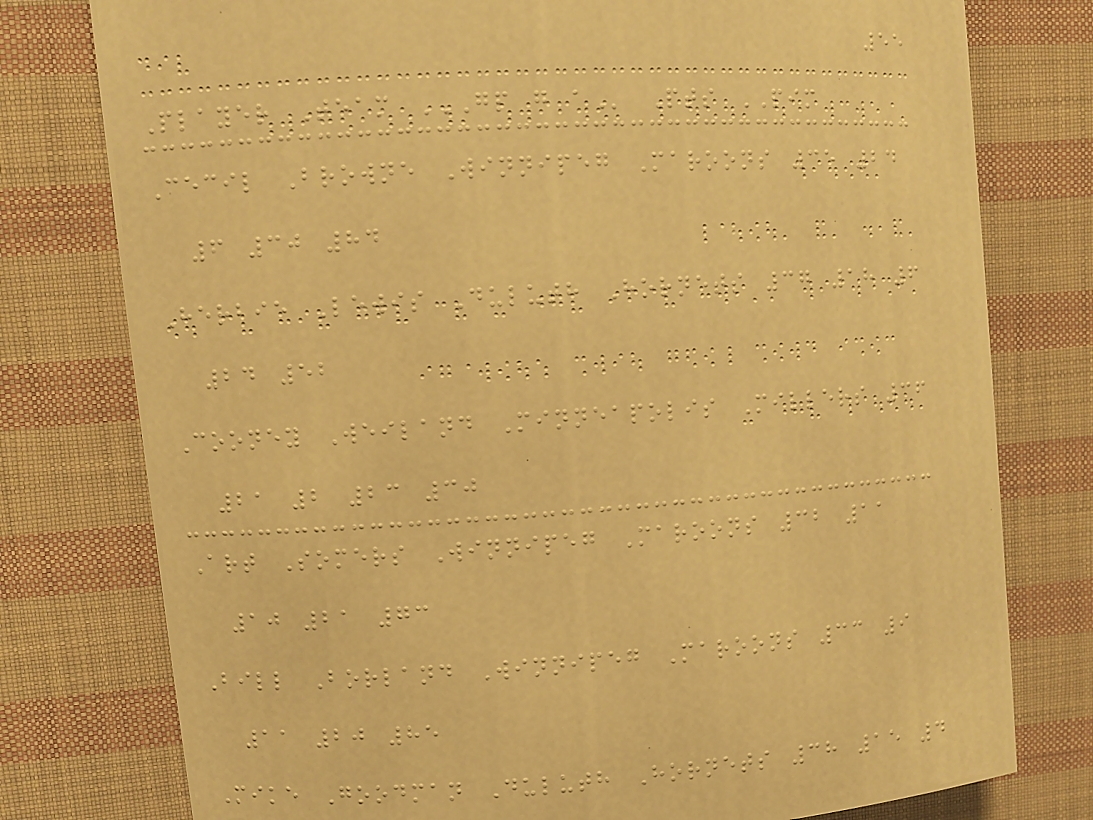55
Player Team GP G A Pts PIM
Cecil Browne Winnipeg Maroons 35 24
6 30 84
Herbie Lewis Duluth Hornets 37 18 6
24 52
Cooney Weiland Minneapolis Millers 36
21 2 23 30
Art Somers Winnipeg Maroons 32 11
10 21 73
Bill Borland Winnipeg Maroons 33 9
11 20 85
Mike Goodman Duluth Hornets 38 15 4
